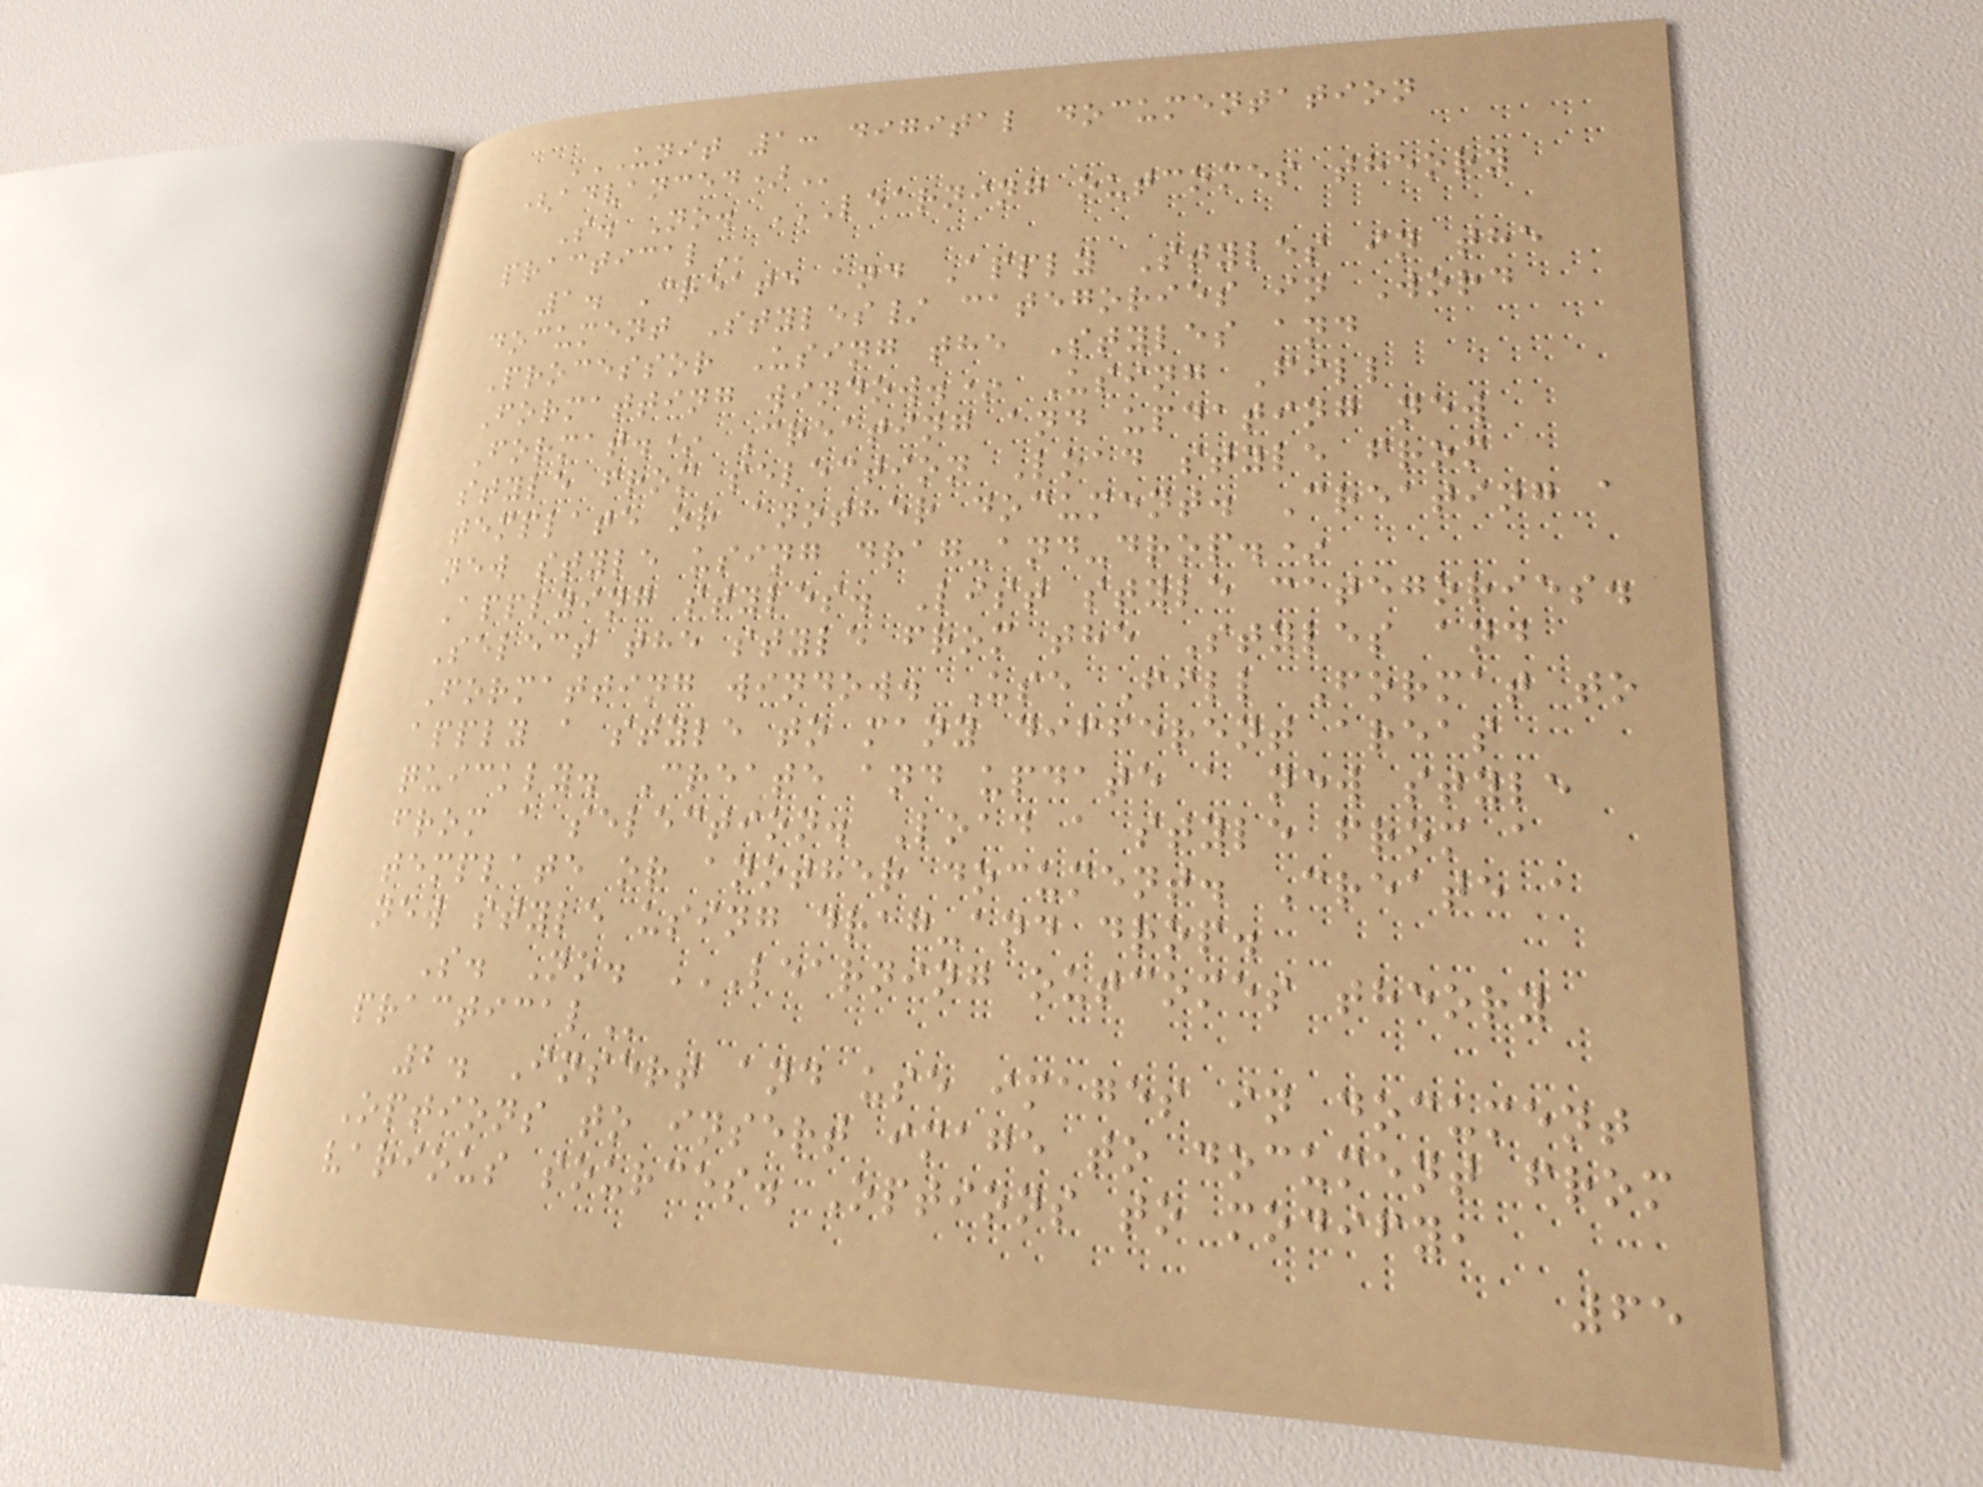UNIT 1: DIGITAL DOCUMENTATION
(ADVANCED)
S. No. LEARNING OUTCOMES THEORY
PRACTICAL
1. Create and Apply Styles in the
document Styles/ categories in Word
Processor Using the Styles and
Formatting window.* Using Fill
Format.* Creating and updating new
style from selection Load style from
template or another document. Creating a
new style using drag-and-drop.*
Applying styles. List style categories.
Select the style from the Styles and
Formatting window. Use Fill Format to
apply a style to many different areas
quickly. Create and update a new style
from a selection. Load a style from a
template or another document. Create a
new style using drag-and drop.
S. No. LEARNING OUTCOMES THEORY
PRACTICAL
2. Insert and use images in document
Options to insert image to document from
various sources. Options to modify,
65
